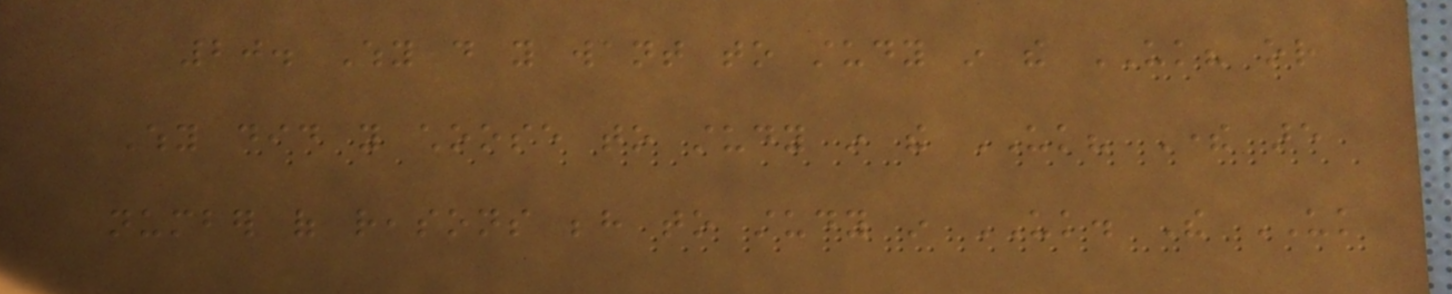20. Why do you want to study in the UK? or
Why did you choose to study in the UK? There are
number of reasons behind to study in UK. The UK
